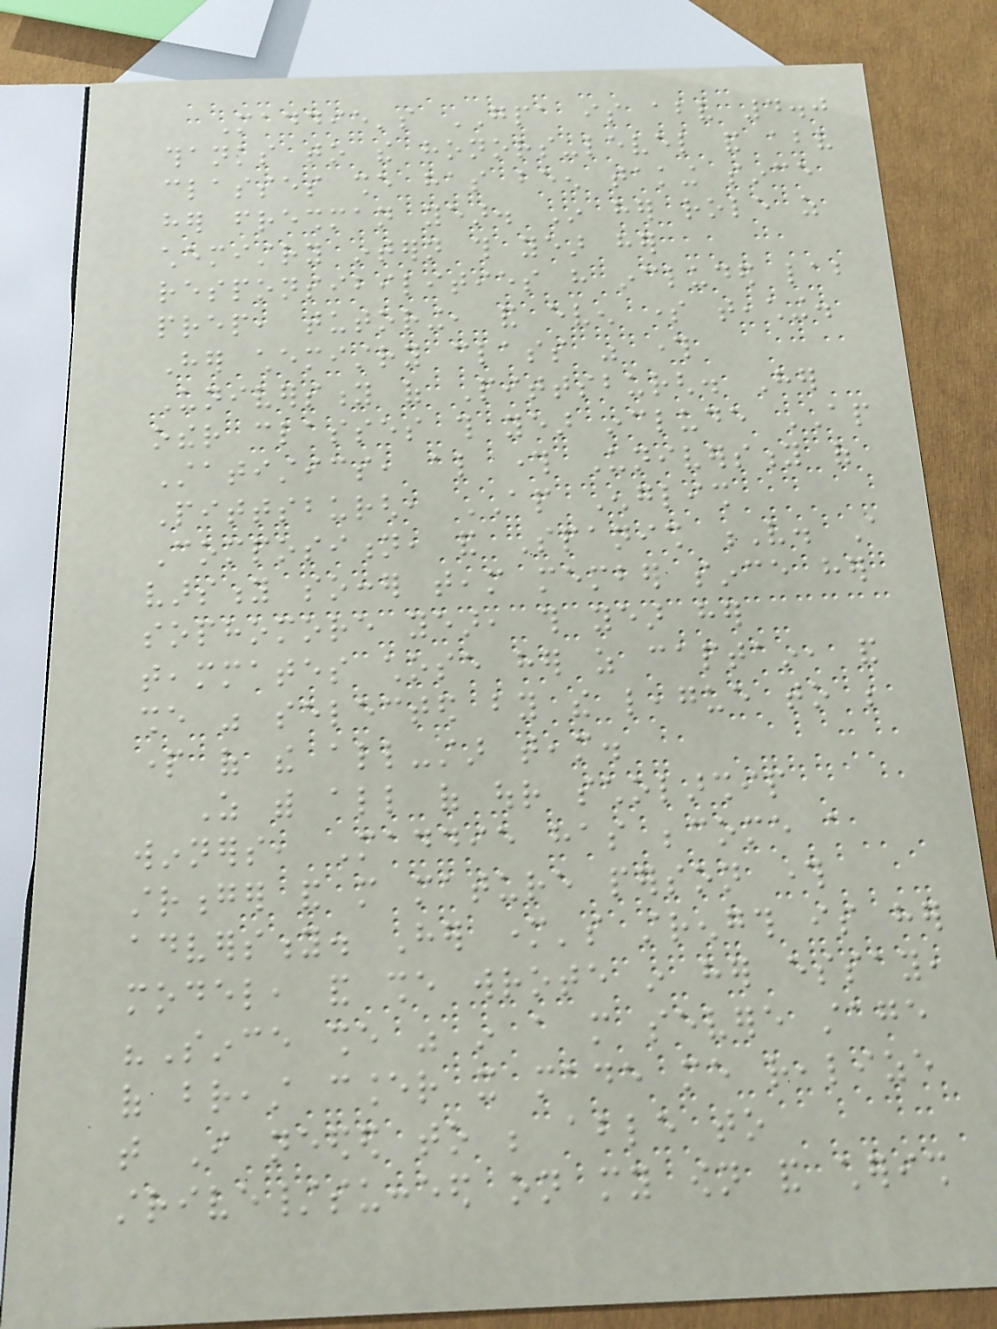Maddie's GPA is above 4.0
thanks to the honors-level and above
classes she has been taking since
her freshman year. In her role as
chemistry intern this year her
responsibilities have included lab
prep, tutoring, and even some teaching.
Her chemistry class was through
University of Pittsburgh. Her
other classes this year include AP
Statistics, also through University of
Pittsburgh, AP English
Composition, and Spanish V. A
varsity soccer team member since her
sophomore year, this year her
teammates chose her as captain, and
she was selected by the league to be
part of the all-star team.
As with all of our scholarship
winners, Maddie has become a
stronger and more mature person through
adversity. Her mother's strength is her
model, and she wrote in her essay,
"Since she was in a more severe stage
of breast cancer it made me realize
that I needed to be able to
strive/succeed on my own and cherish
